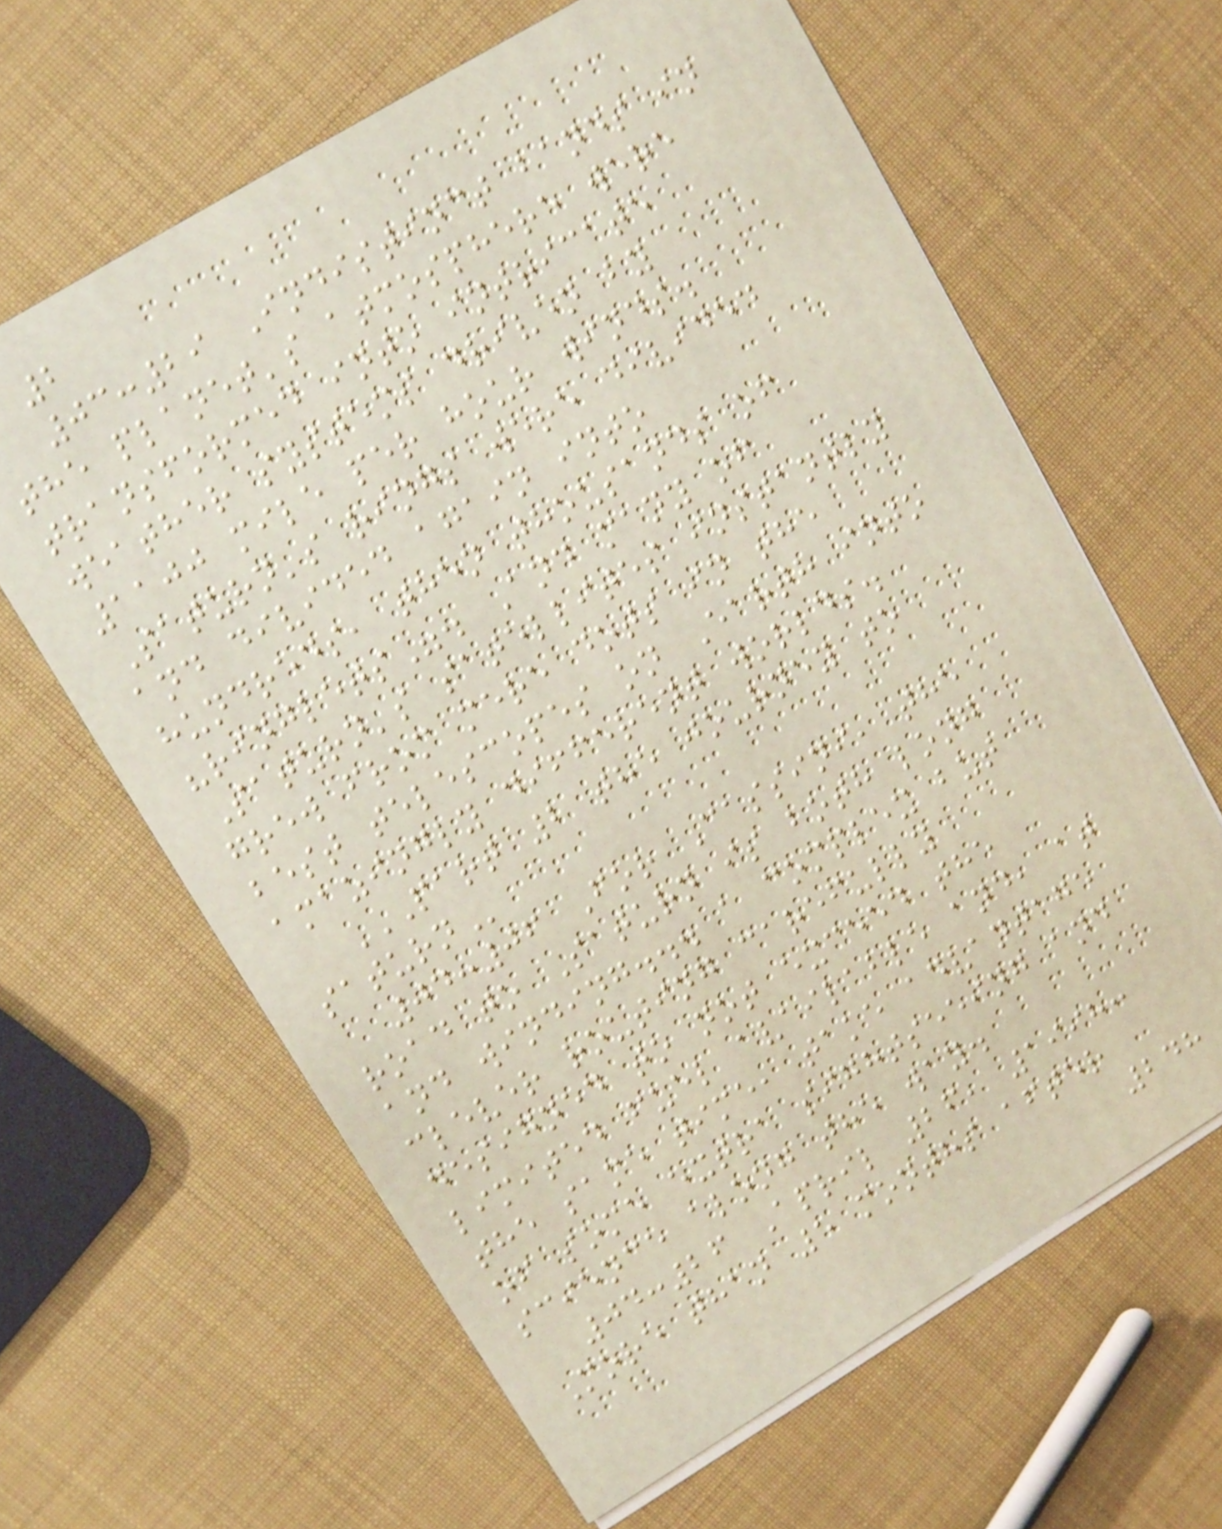2
03:29 Indistinct bands in
the planet's atmosphere were
transformed into intricate
weather systems driven by
1100 mile per hour winds.
Saturn's rings were divided
and divided again into
hundreds, then thousands of
"ringlets". And many of
Saturn's satellites instantly
grew from mere dots in the
best telescopes on Earth into
amazingly different worlds.
PART 2 THE JOURNEY TO
SATURN
04:06 For Cassini, the
road to Saturn is both long
and winding... a complex but
clever routing carefully
designed to not exceed the
limited fuel available and, at
the same time, take advantage
of some extra sightseeing and
science along the way.
04:26 April 26, 1998:
More than 5 months after
248
